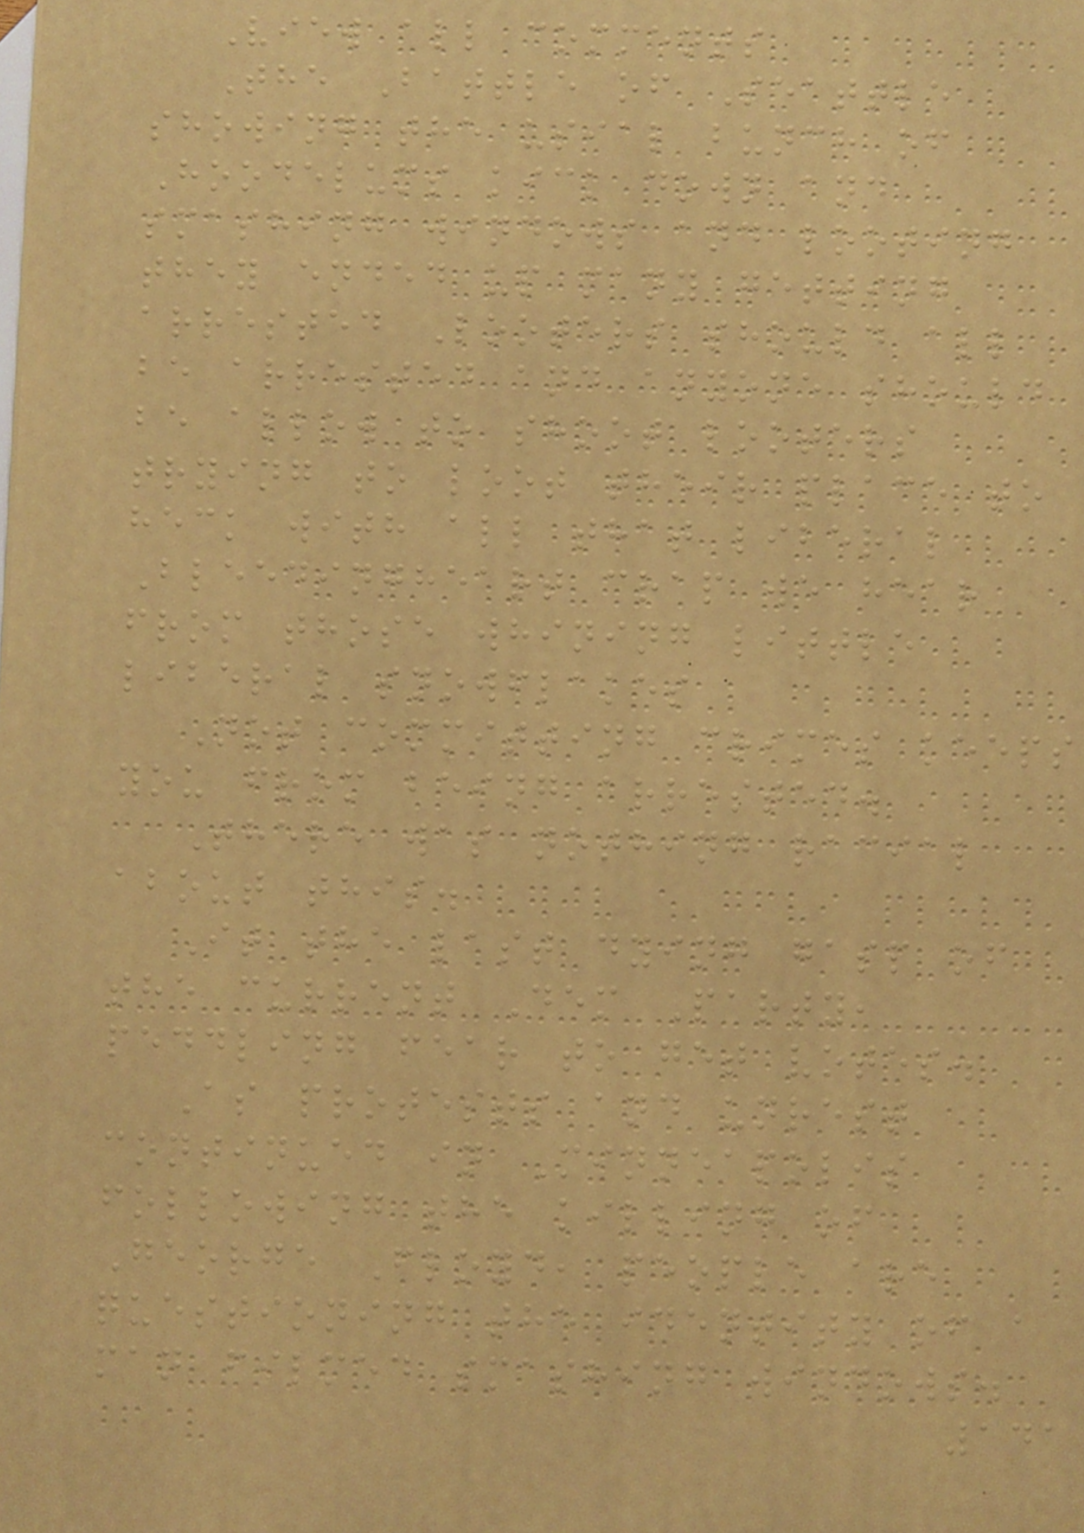View all comments
The Battle of Seattle
showing the usial bunch of
Hoodelums kick down and
smashing windows and looting
they ended up many getting
arrested Looters should all
be arrested and anyone should
be allow to shoot looters
trying to loot their place to
heck with all that liberal
Bleedingheart crap we hear
from those whining little
liberal snowflakes
Not committing crimes keeps
you from being arrested.
There was nothing racial
about this.
It the last dying gasp of
the current Dem Party,
peddling fear to get votes.
As protests and unrest
continued in Minneapolis
following the killing of
George Floyd, people are
questioning the identity of a
man filmed smashing windows.
141
